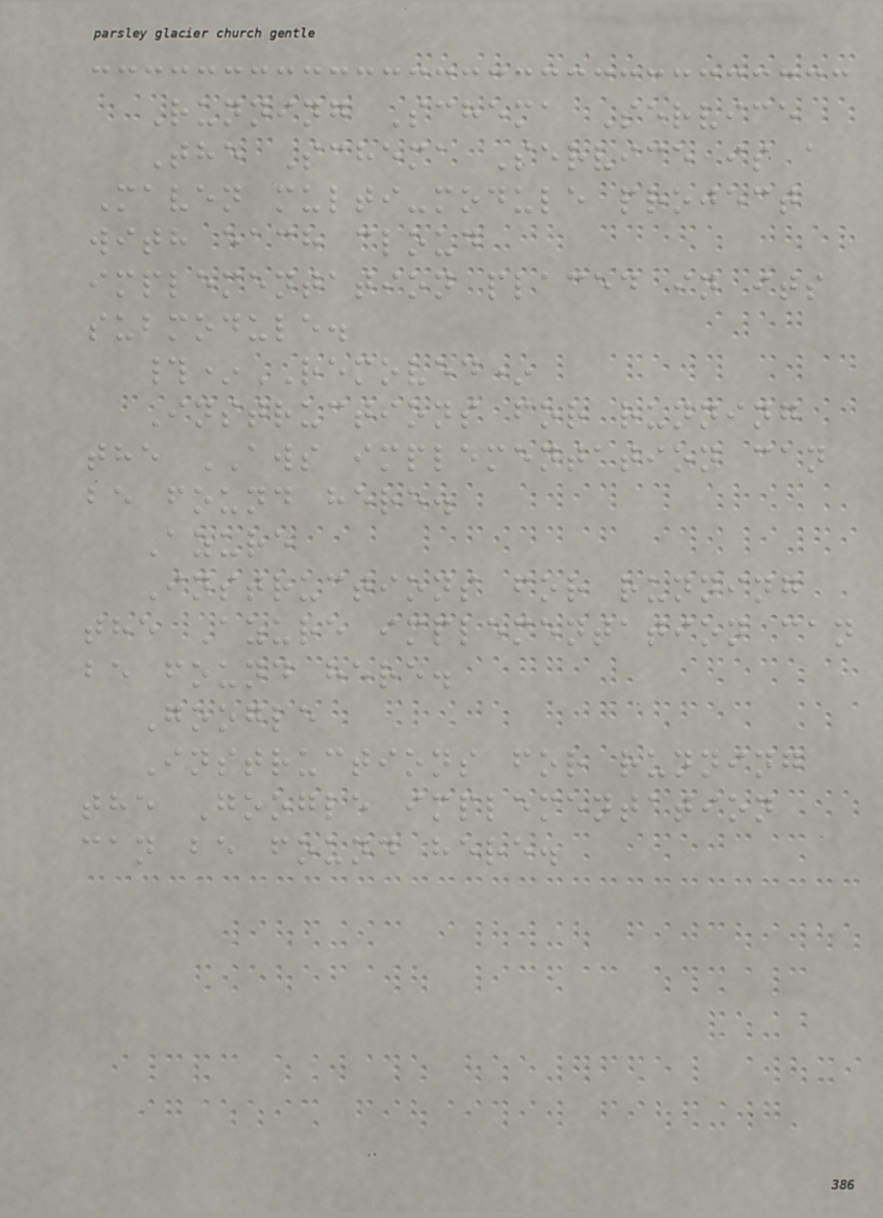Running Schema Service
The Schema Service is a
Maven multi-module project
with each cloud
implementation placed in its
submodule.
#*REMOVED*
Instructions for running
the AWS implementation can
be found here.
Azure
Instructions for running
the Azure implementation can
be found here.
Google
Instructions for running
the Google implementation
can be found here.
